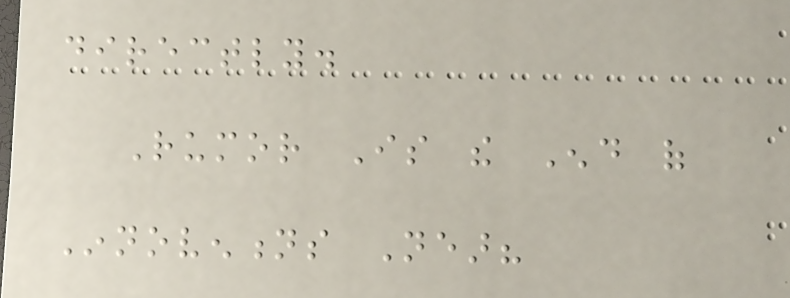directly.
Rumor Is the End of
Innoventions Near?
